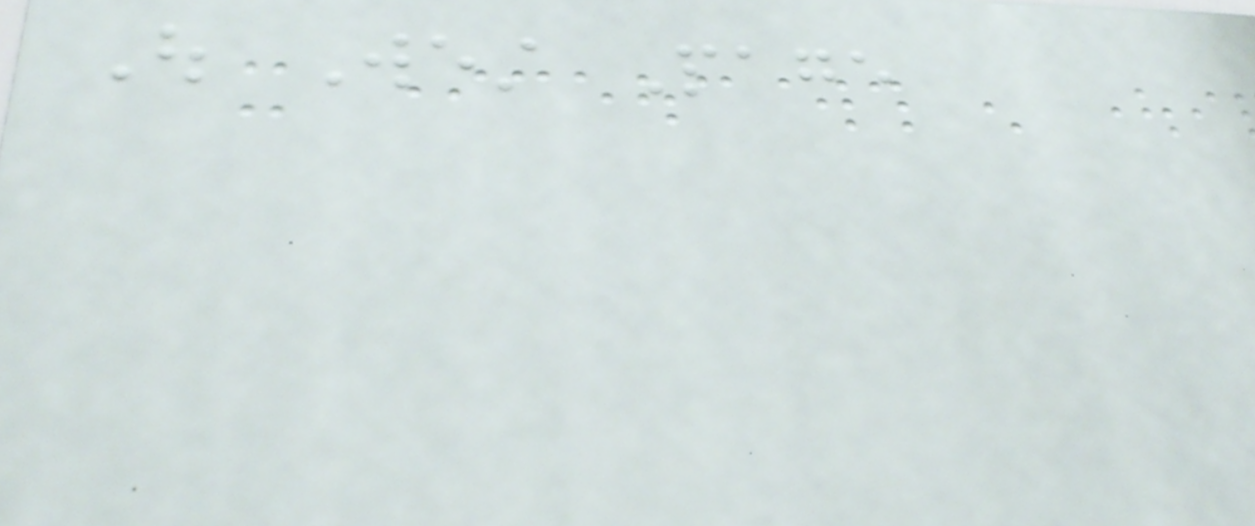Out West Page
